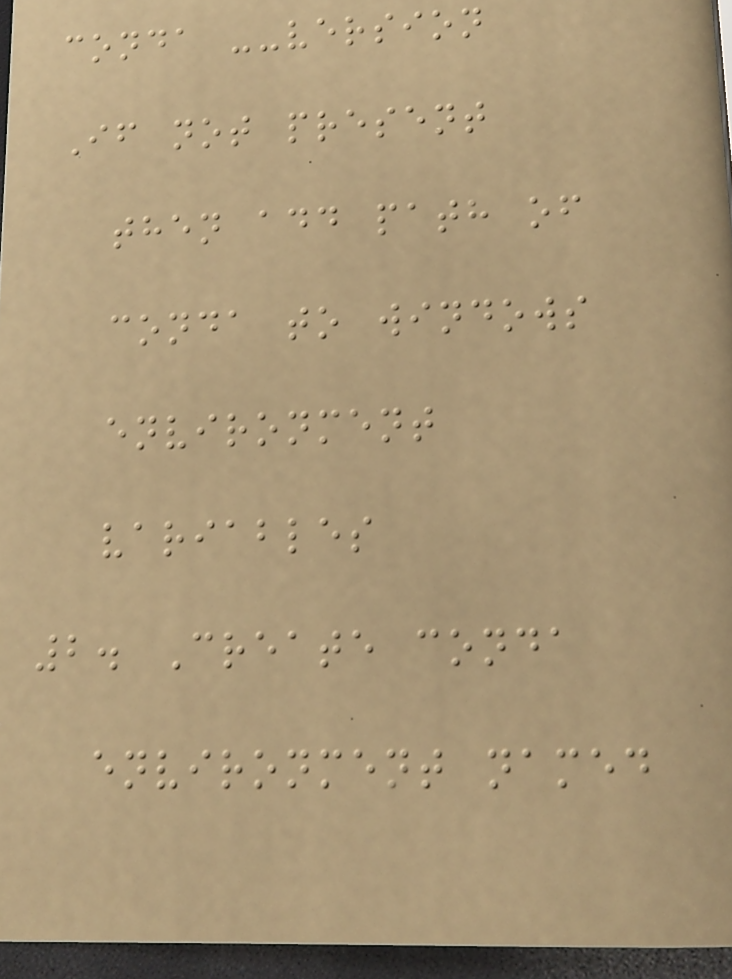conda --version
If not present
then add path of
conda to windows
environment
variables
2. Create conda
environment named
